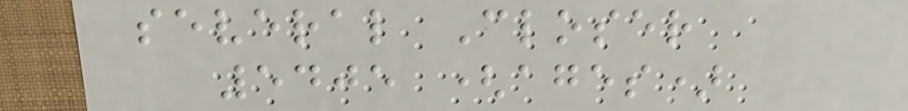several Closer
5405 (ages)
